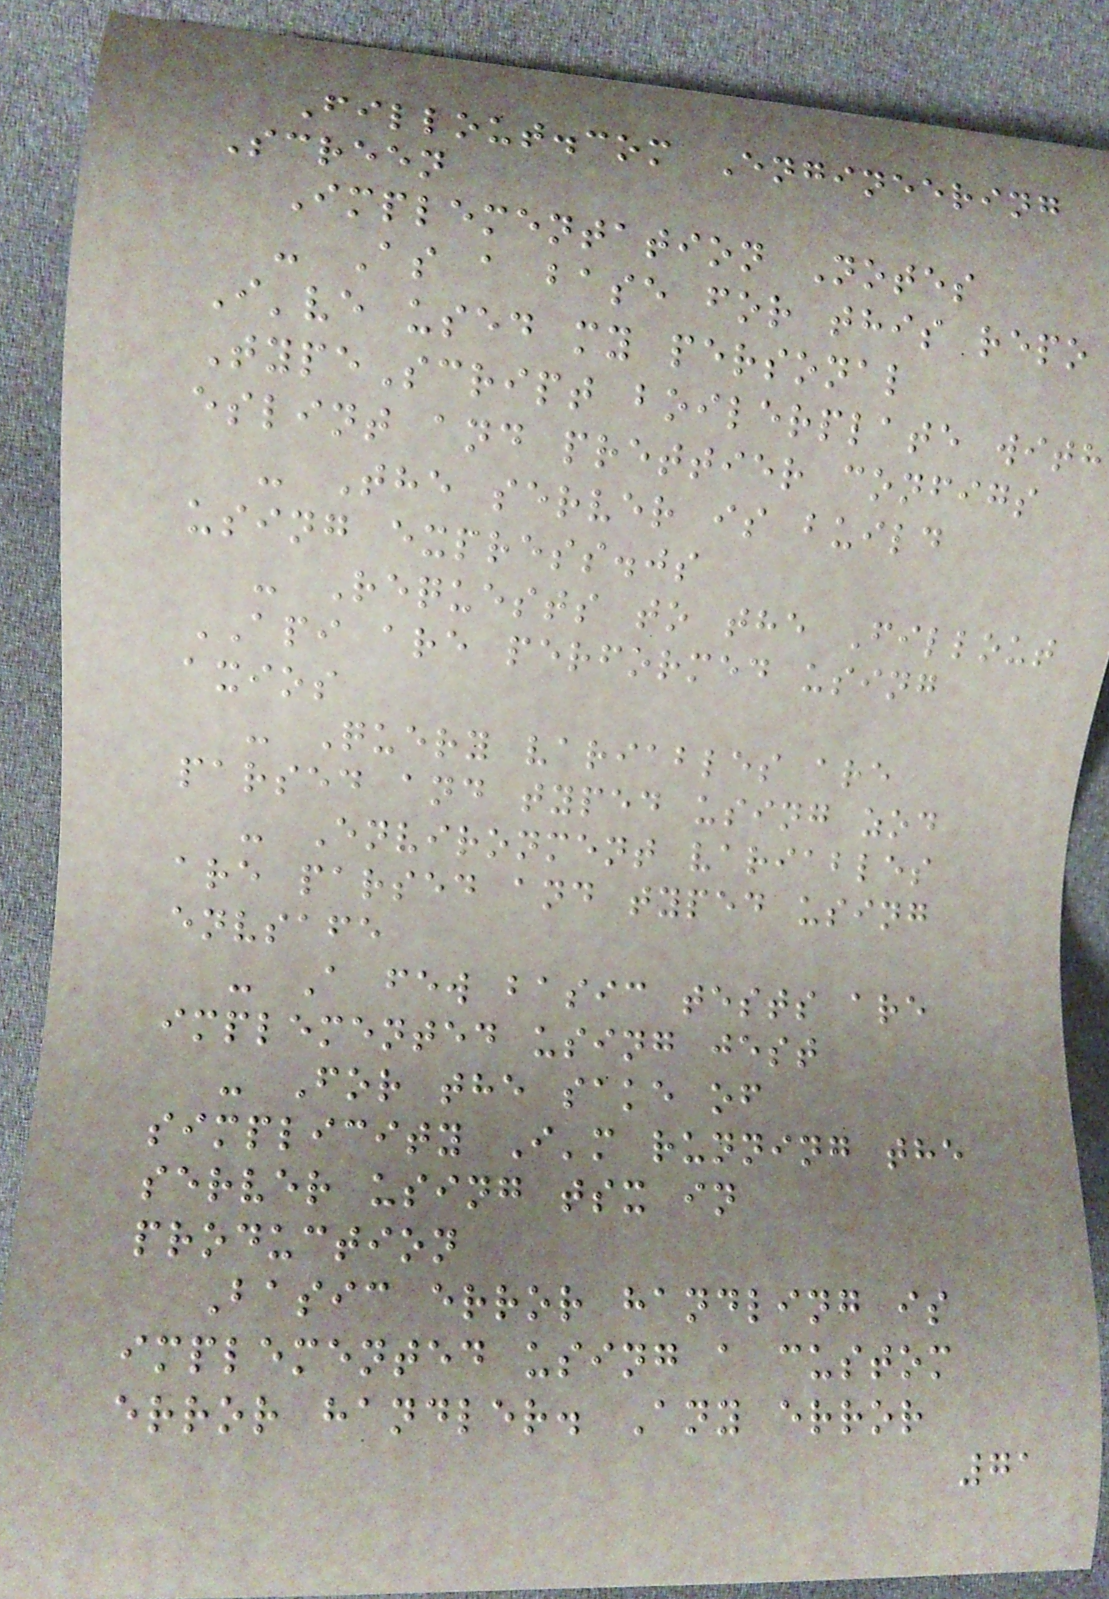Fillout.com Engineering
Screen
Implementation Notes
- As a base for this repo
I've used my personal
TypeScript boilerplate with
eslint and prettier configs
- The server is build
using express.js
- Requests to the Fillout
API are performed using
axios
- Query variables are
parsed and typed using zod
- Environment variables
are parsed and typed using
envsafe
- A few basic tests are
implemented using jest
- For the sake of
simplicity I'm running the
server using tsx in
production
Basic error handling is
implemented using a custom
error handler. Any error
71
